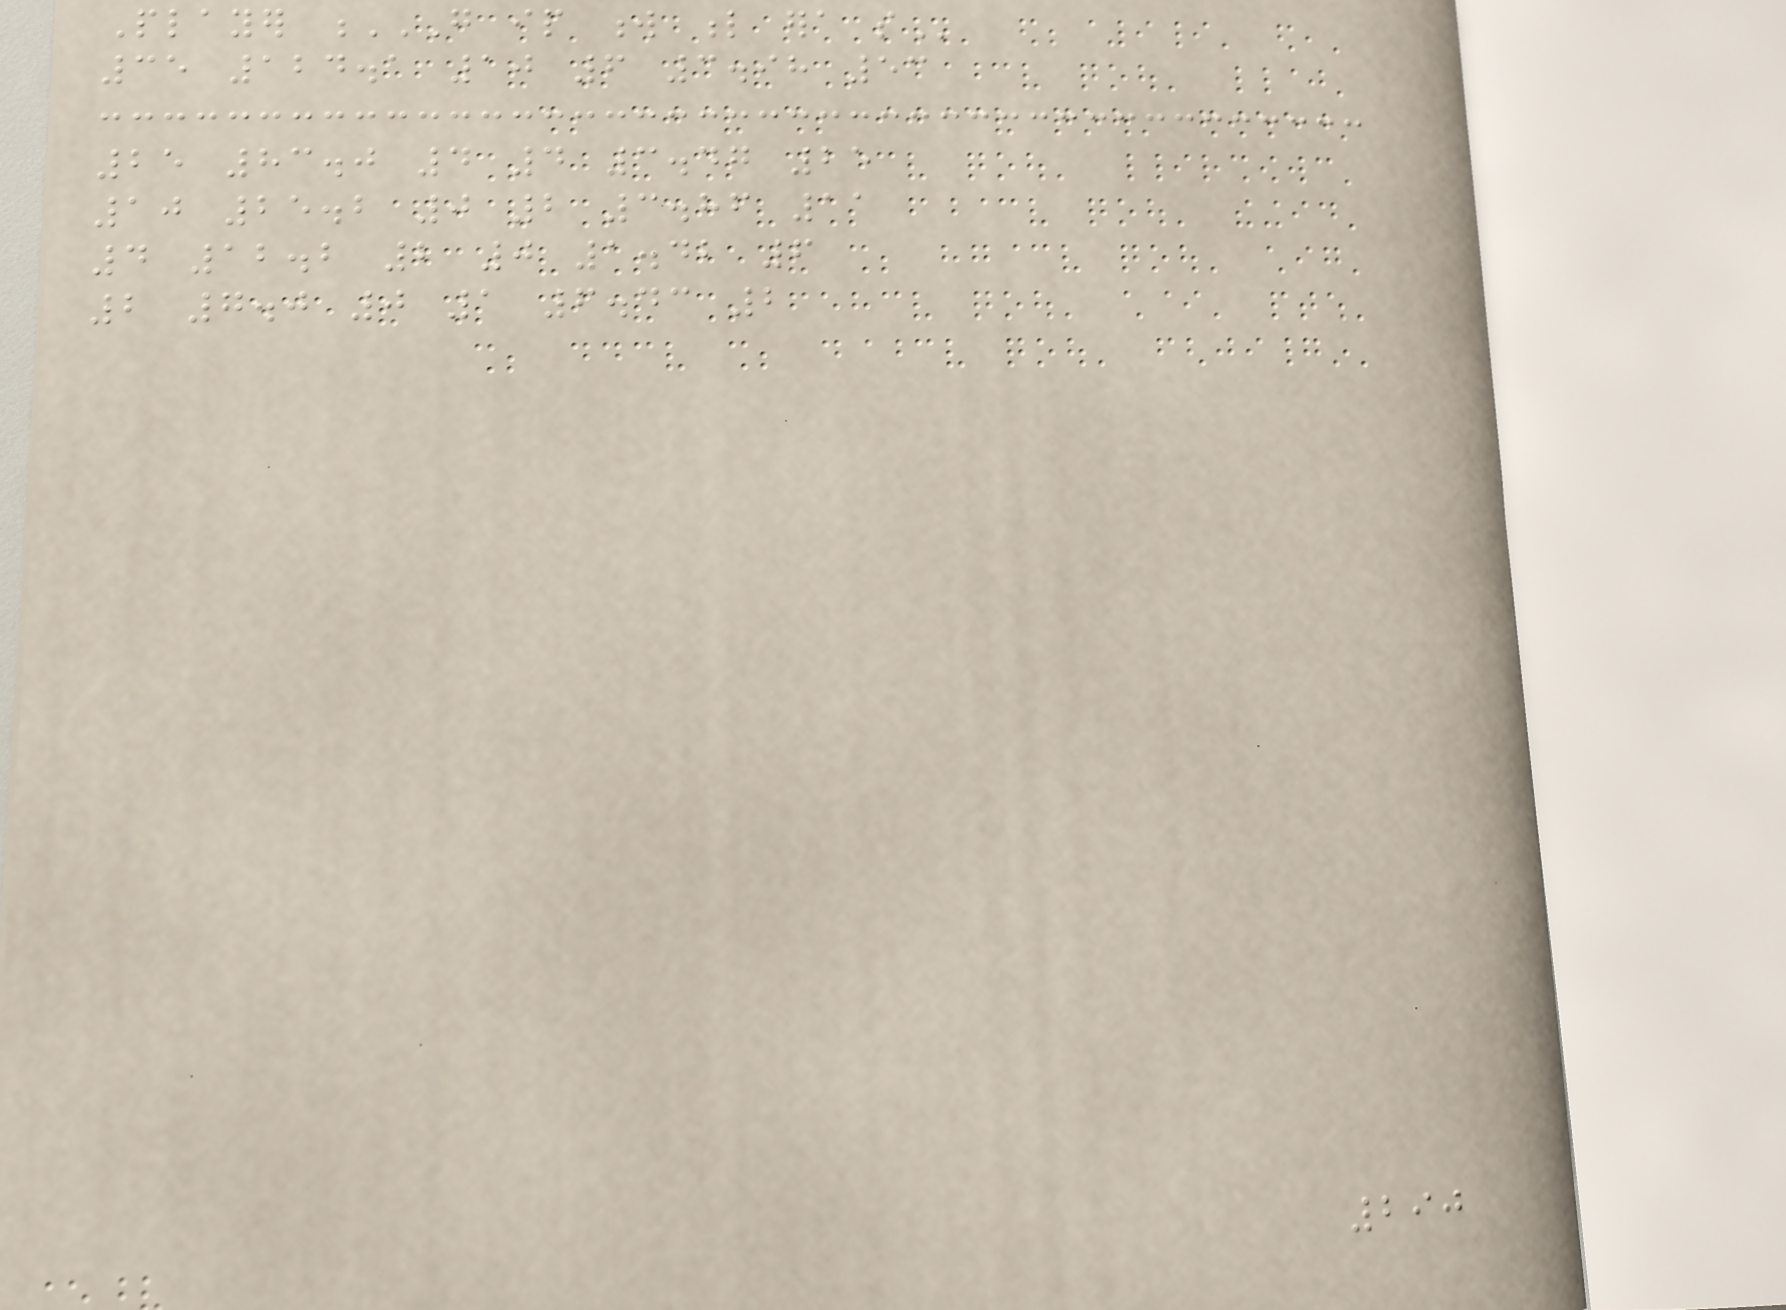Player G IP W L ERA SO
35 124.1 10 6 3.98 53
25 83.0 4 4 3.47 25
10 25.2 0 2 3.86 11
4 12.2 2 0 1.42 6
2 7.0 0 1 6.43 2
290
